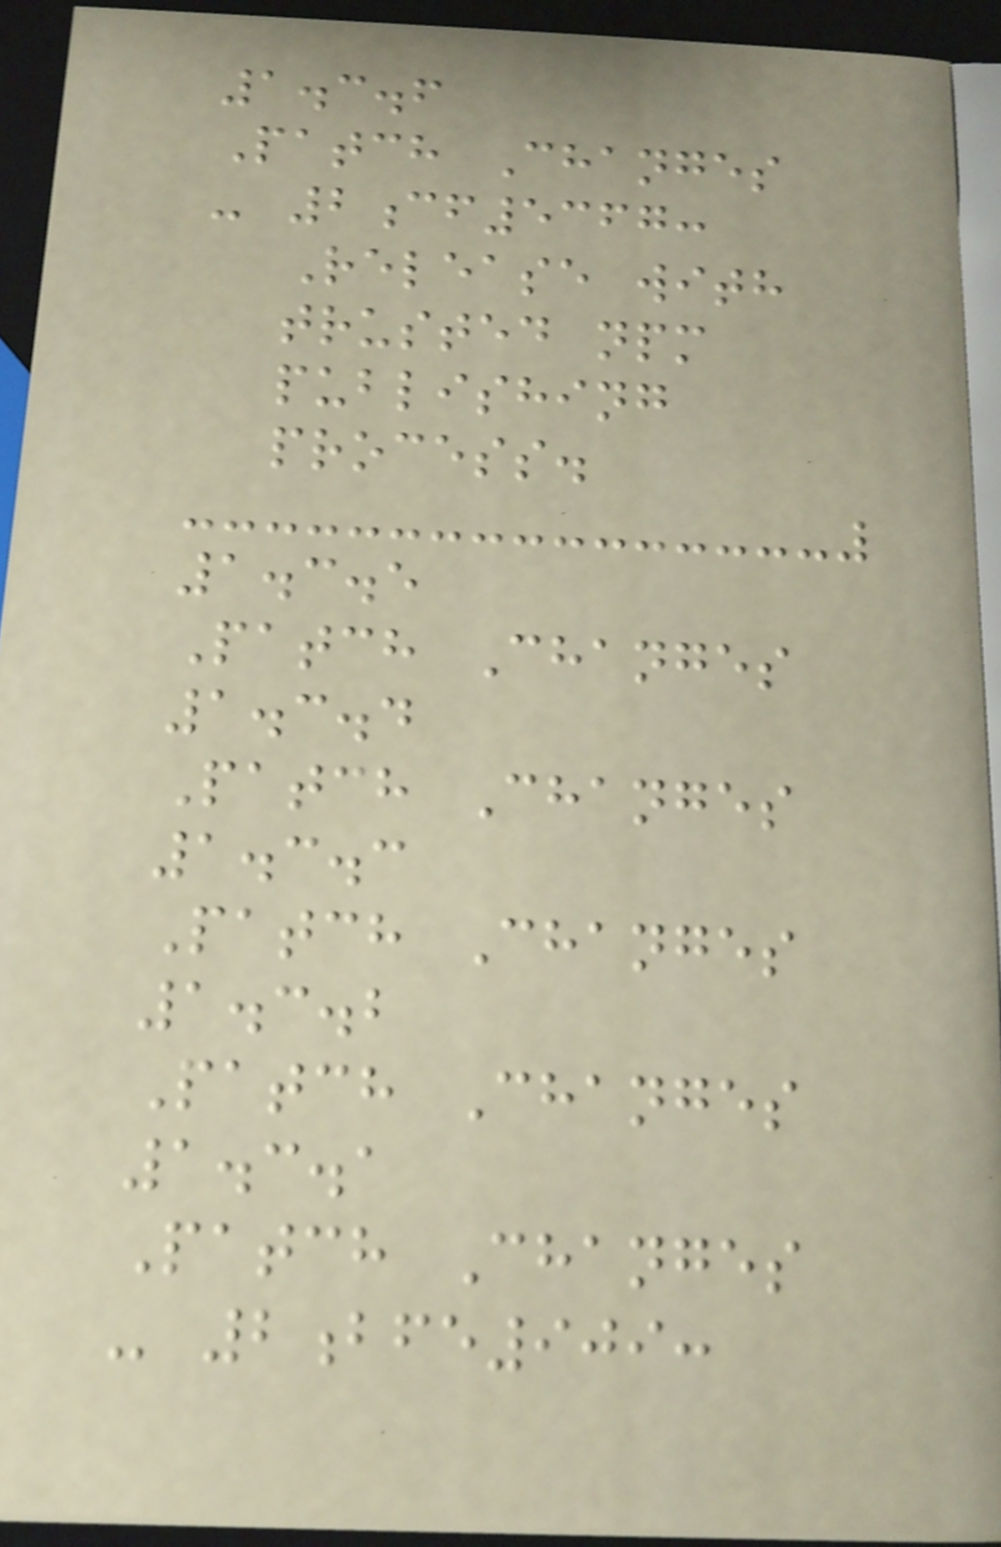1.3.6
Patch Changes
- 2cf5367:
Release with
trusted npm
publishing
process.
1.3.5
Patch Changes
1.3.4
Patch Changes
1.3.3
Patch Changes
1.3.2
Patch Changes
1.3.1
Patch Changes
- 2bfe909:
